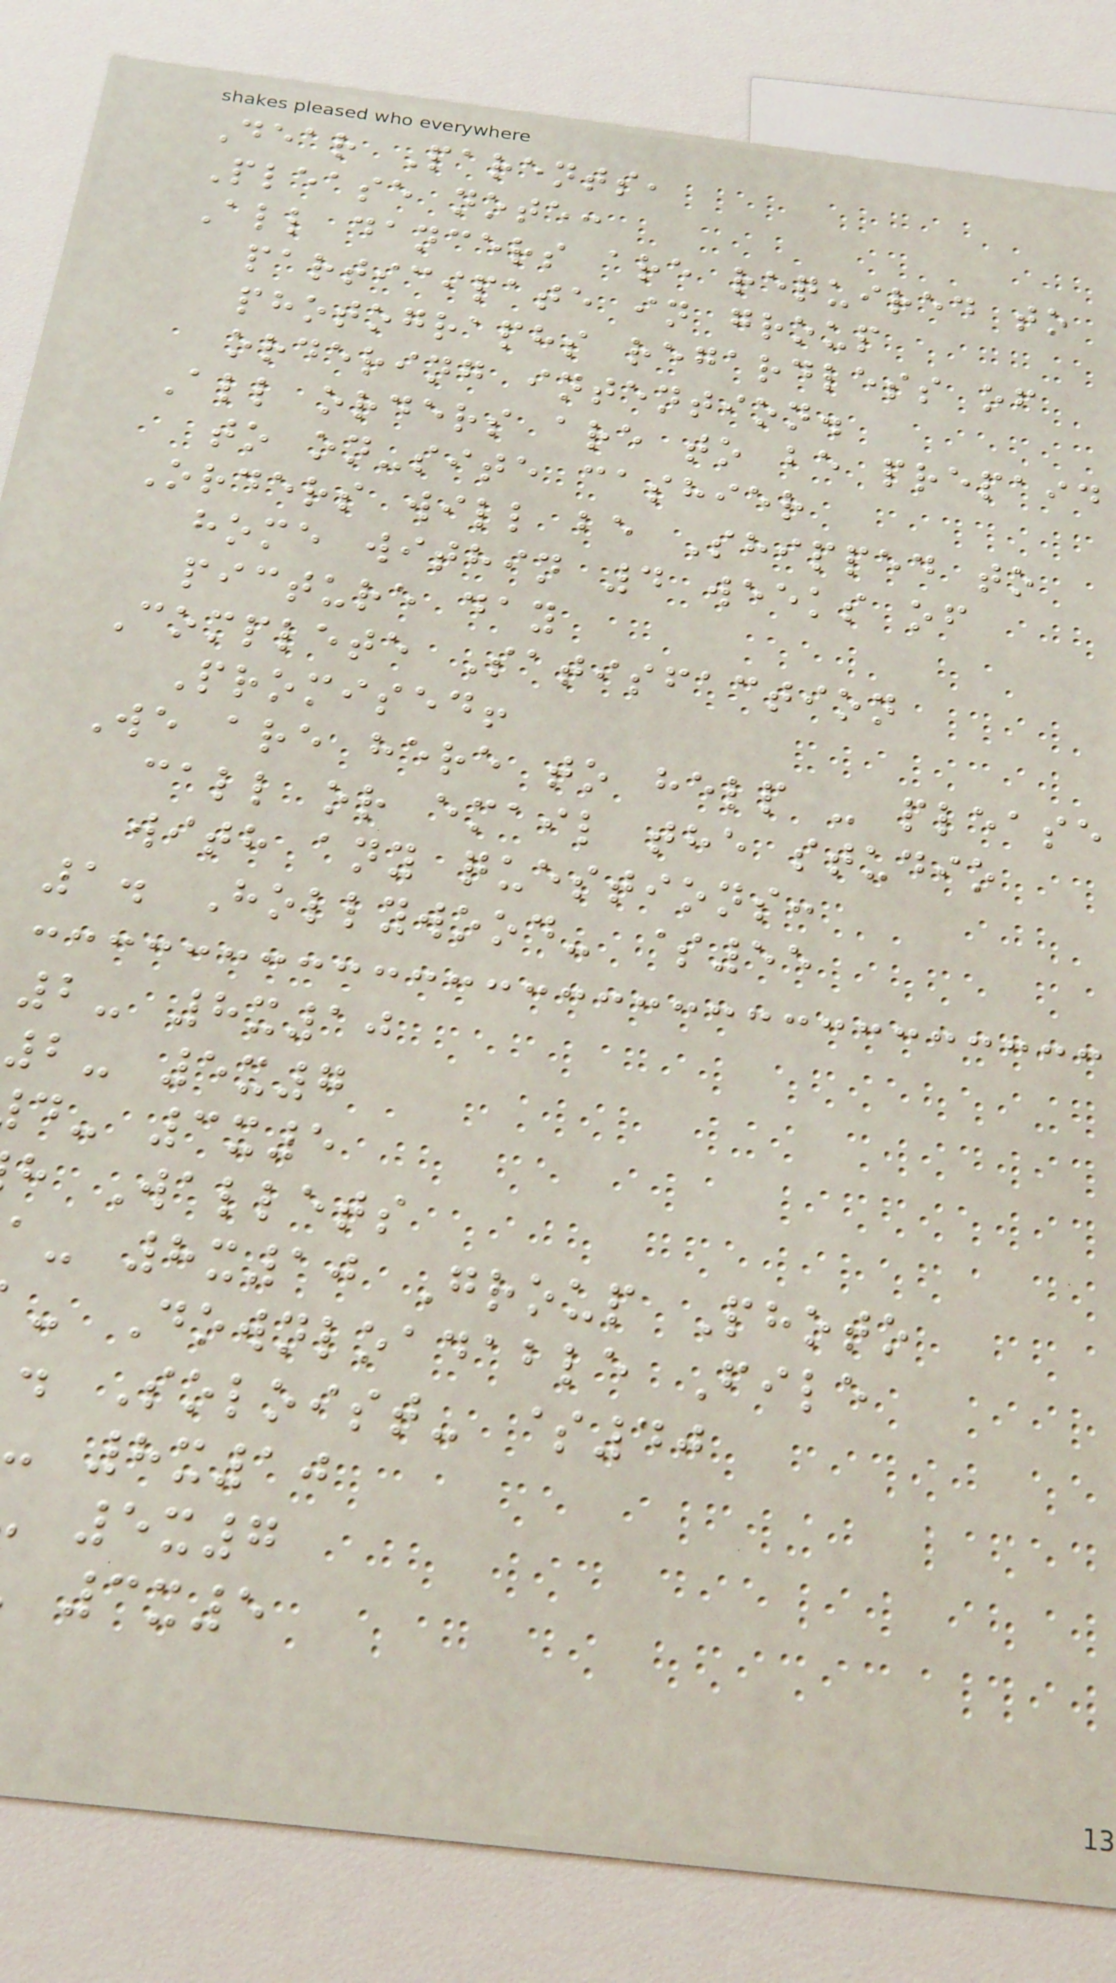Dear Parents,
Please note:
All dancers are required to
participate in group
photographs regardless of
ordering intention.
All orders are to be prepaid
to on-site cashier
Orders will be Shipped to
home within 4 weeks of
picture day
Complete Satisfaction
Promised!
We are here to help - please
call or email the studio
with any questions:
1. Hollywood- $55
2- 8x10
2- 5x7
d- 3x5
h Wallets
a- 8x10 Group Photo
- Downloadable File
. Soloist- $40
- 8x10
5x7
3x5
